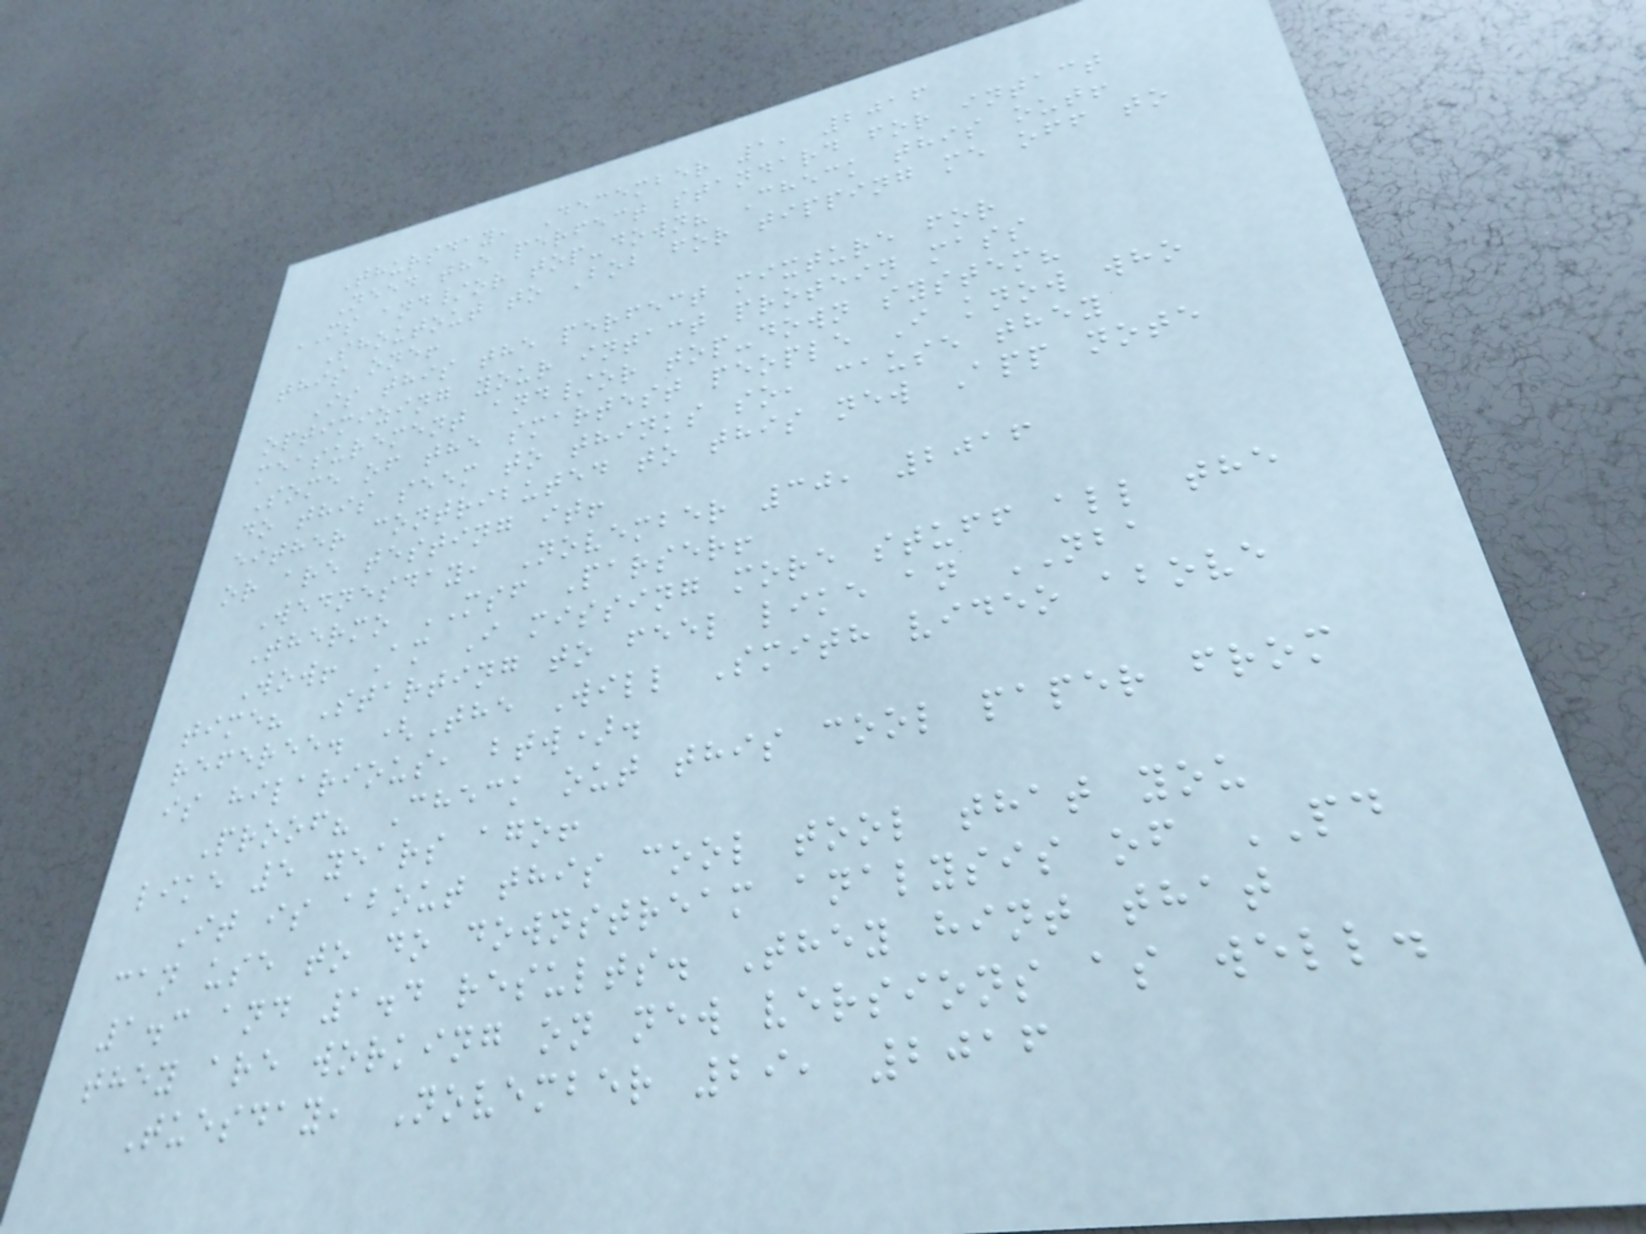Thursday, December 1, 2016
Need the perfect standard for intact
MS and/or top-down? Check this out!
Shoutout to Bob for tipping me off to
this one!
Is this the perfect mixture for
optimizing your intact protein mass
measurement and/or top-down system?
Some of the smartest people I know who
do this seem to thinks so, cause they
either contributed to this new App note
or are testing it!
Wednesday, November 30, 2016
Thermo MSF Parser!
Wow! Am I missing more stuff all the
time? Starting to feel like an NBA
referee. (The Will Smith video above
is hilarious, btw).
Proof? Check out this cool paper from
like 5 years ago!
It is about this cool tool that you
can use to do downstream analysis of PD
1.3 and 1.4 results. They hint that
they are working on new versions as well.
Tuesday, November 29, 2016
